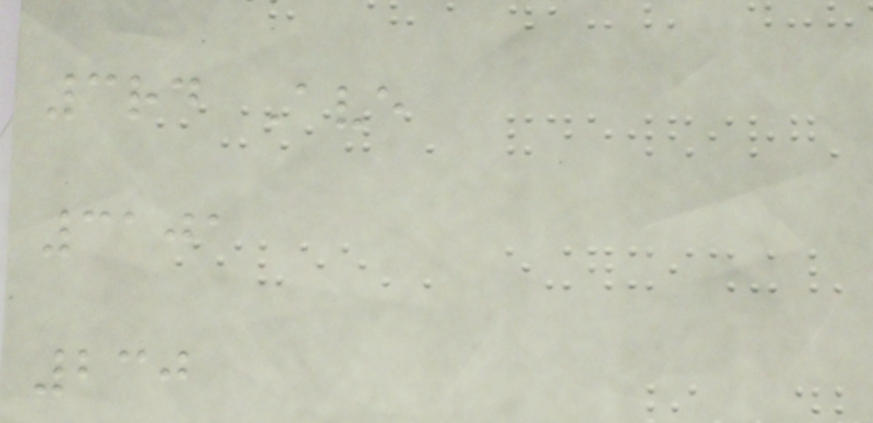3rd Ave
3101
230
